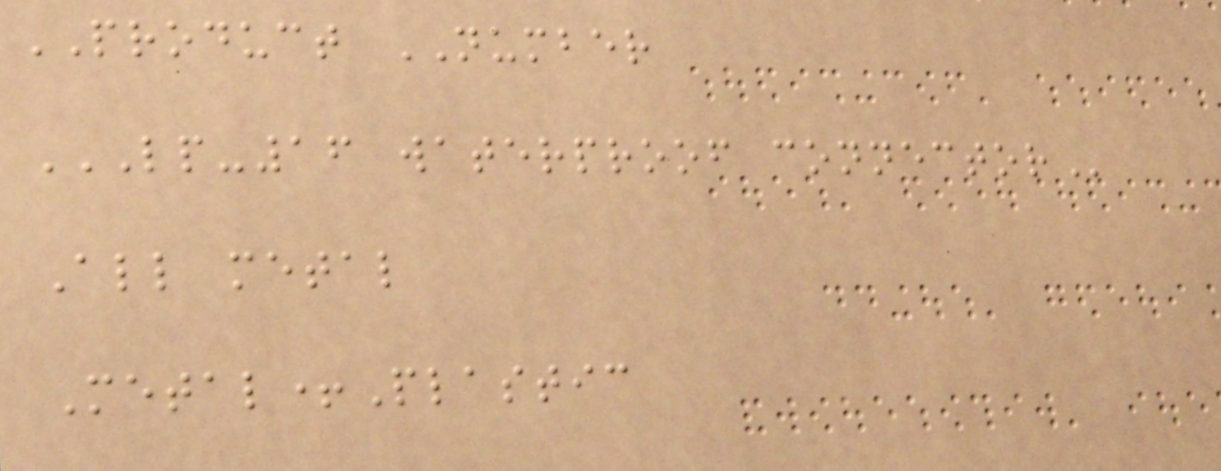PRODUCT NUMBER
LP-16 WATERPROOF CONNECTOR
All metal
Metal+Plastic
